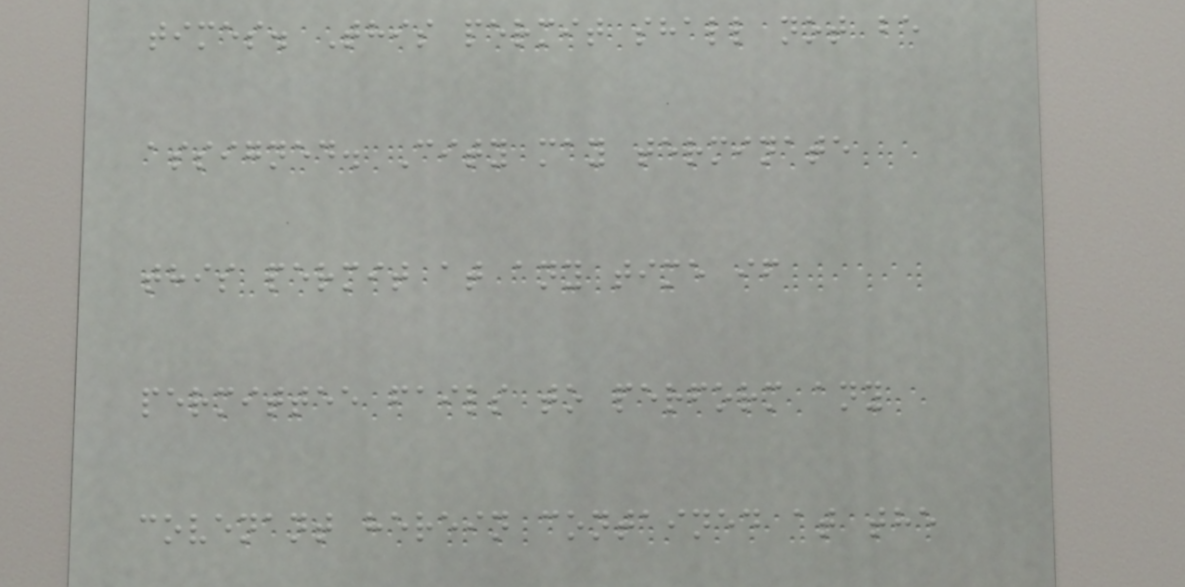times. This permit shall not be
assigned. City may terminate
this permit at any time if
permittee fails to perform any
covenant herein contained at the
